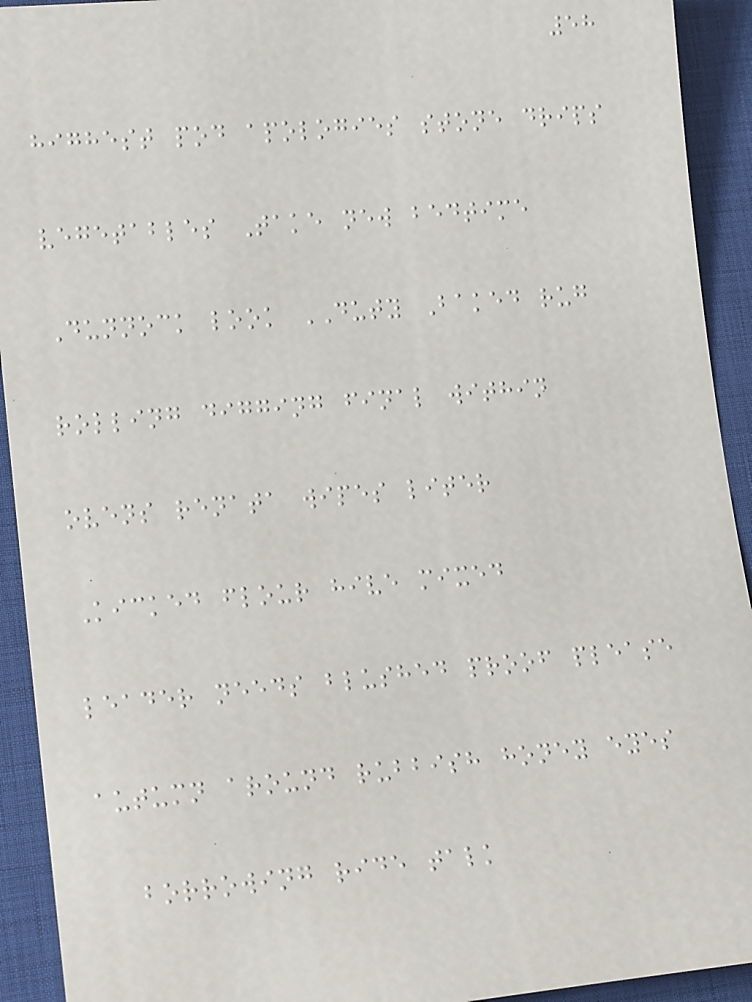58
highest pod apologies stone drips
vegetables Take new bedtime
Dunnock look DUTY Baked rug
rolling digging final within
ovens renata wipes liter
Kicked flour hive mixed
leader needs blushed proof please
autumn around rubbish honey eyes
borrowing ride talk
